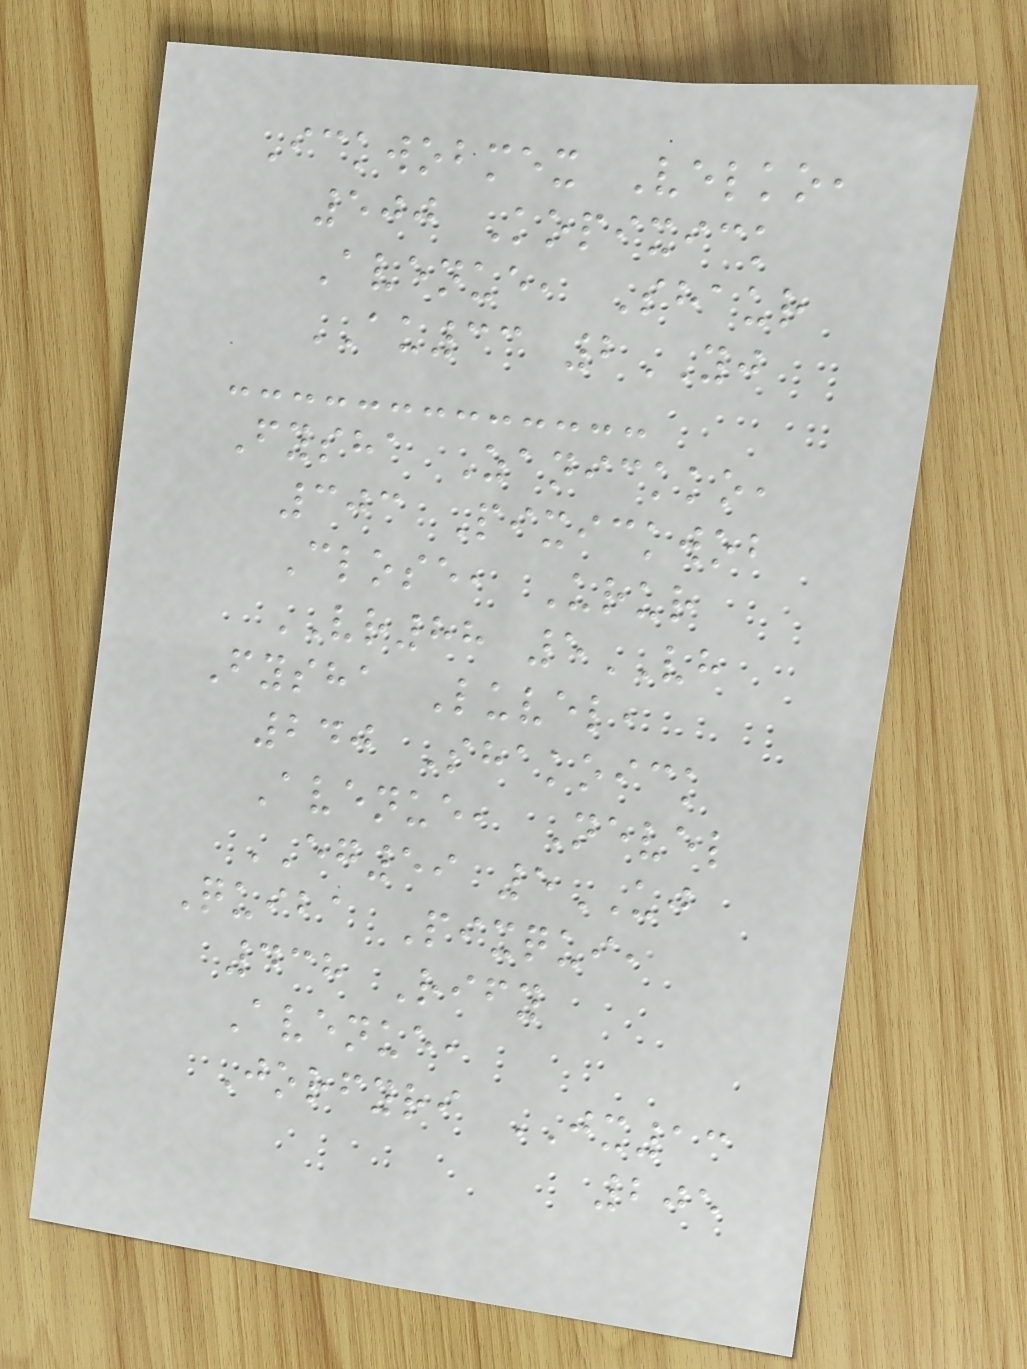Ickwobmex Velko,
500 Kopixick
Avenue, Shaur
AU33 2YJ
Fysha Zanickko,
303 Pixickwob
Close, Urur
VR88 5VH
Fysha Luvel,
240 Shakoick
Avenue, Nevel
EG59 5UJ
Quiba Pixqui,
438 Rify
Avenue,
Jorfyri JX13
205
